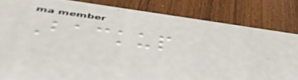Backup
